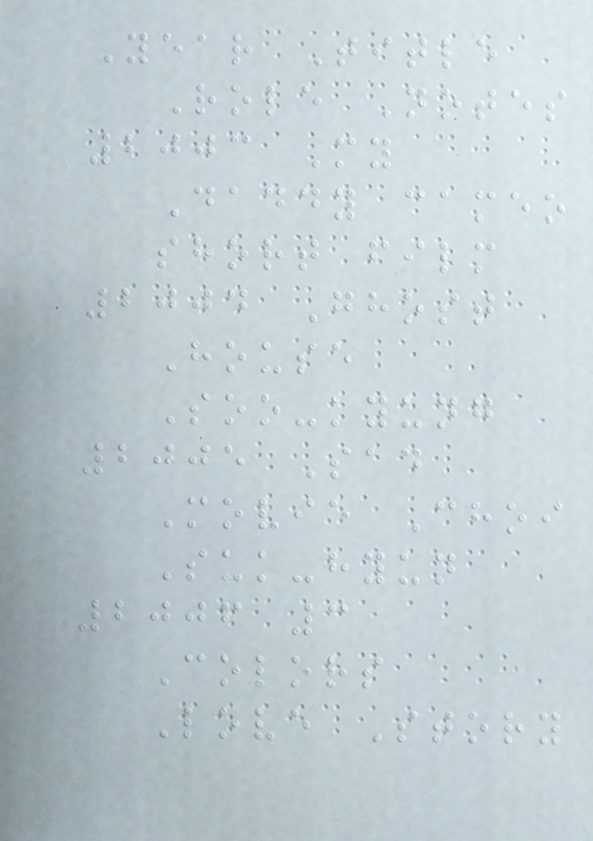Year Title
Role Notes
2003 My
Daddy cameo
short film
2004 Ghost
House
Soo-kyung
2005 Sad
Movie Choi
Suk-hyun
2006 3
Colors
Love Story
